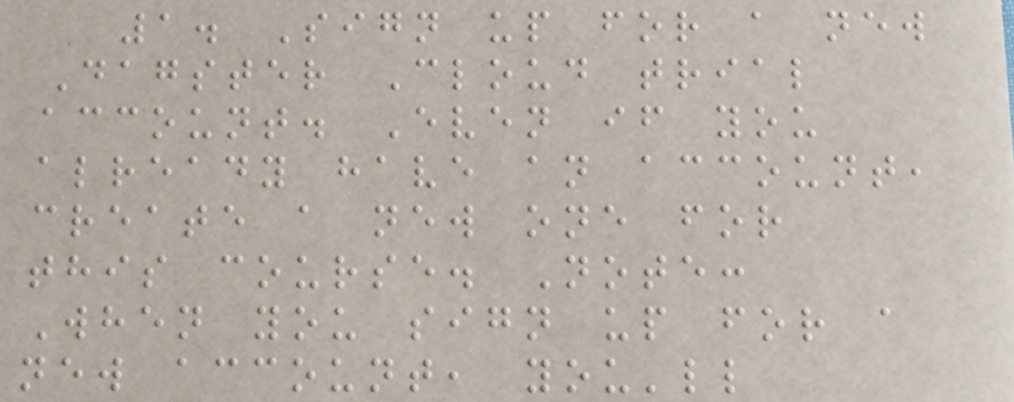1. Sign up for a new
Dagster Cloud trial
account. Even if you
already have an account,
create a new one for
this course. Note:
When you sign up for a
new account, you'll
